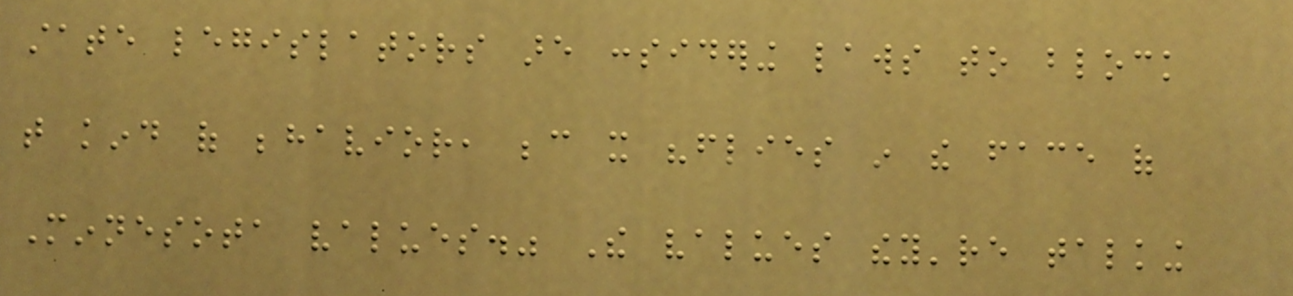state legislators are considering laws to block
that kind of behavior, because it "flies in the face of
Minnesota values." The values they're talking
